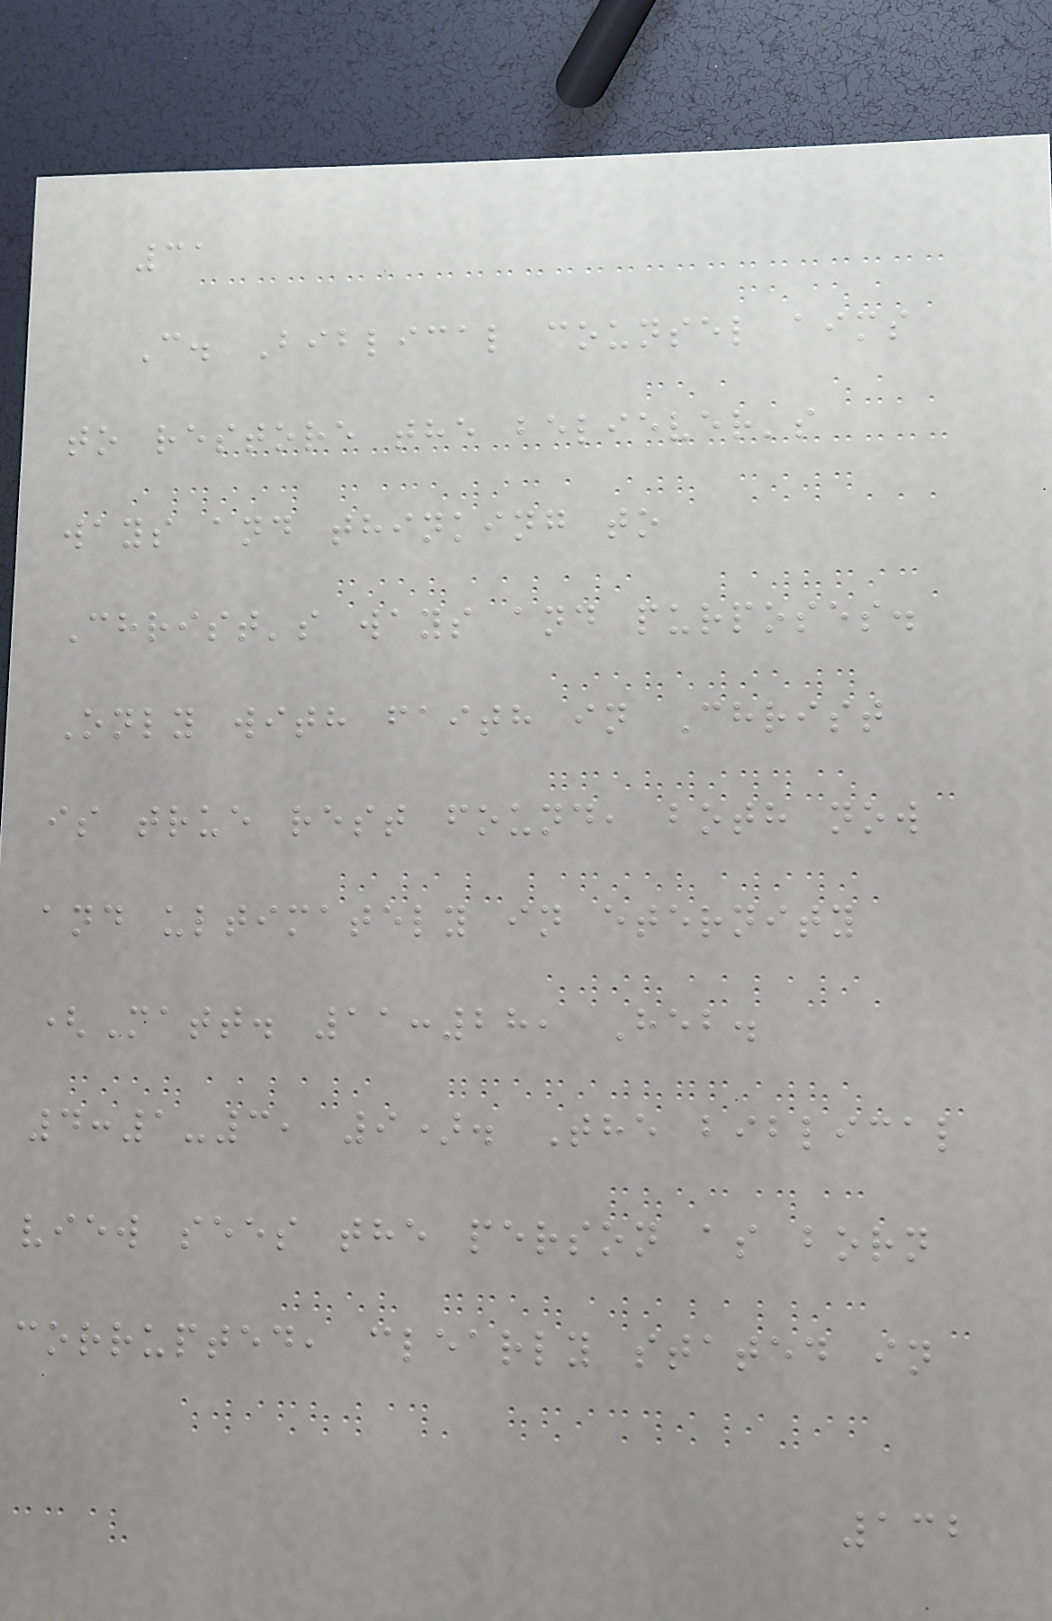31
C. Biblical counsel aims
to restore the believer's
ways and thinking to
Christ's ways and purposes.
Only with faith in Christ
is true rest found, both now
and ultimately in eternity
(Matt. 11:28, Heb.
4:1-3, 9). The biblical
view sees the person as born
corrupted, clearly stated in
132
